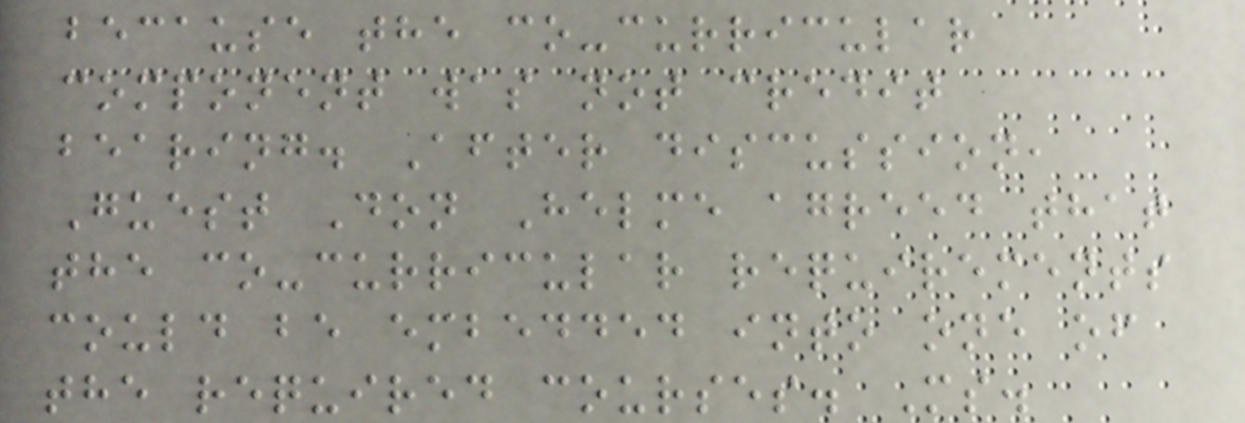because the co-curricular
component was not credit
bearing. After discussion,
Guest Don Helme agreed that
the co-curricular requirements
could be embedded into one of
the required courses. Ms.
